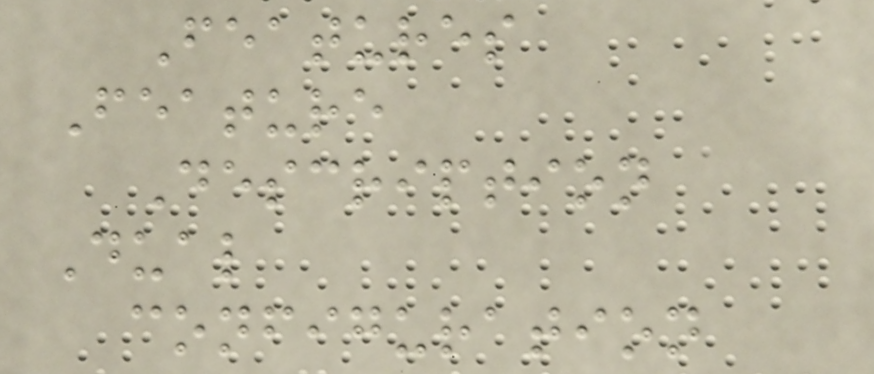Features
Feature
Description
Dual
configuration
